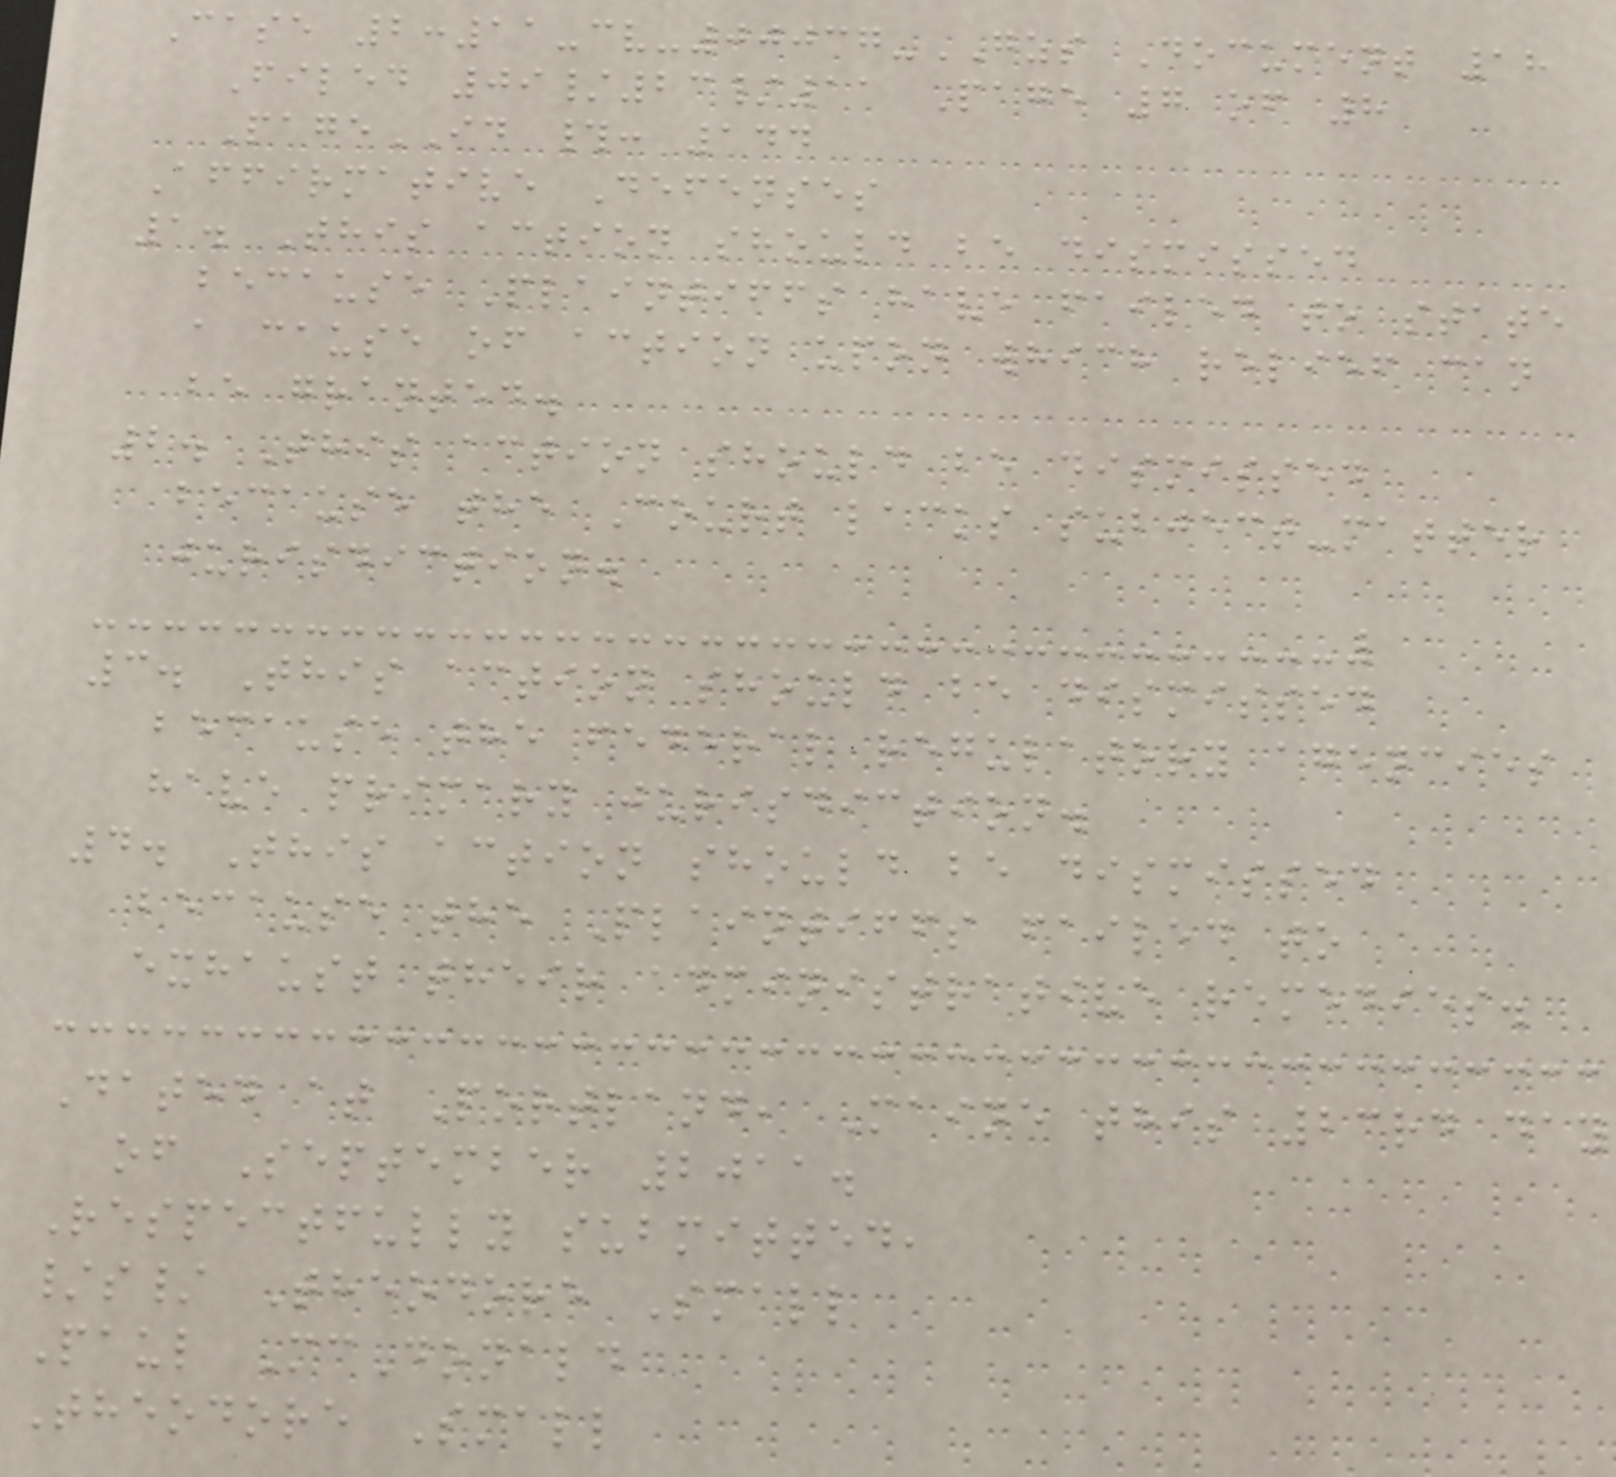Case 2:11-cv-00037-GZS Document 18
Filed 09/23/11 Page 7 of 8
PageID #: 144
Affirmative Defenses
1. This action should be dismissed
because Plaintiffs have failed to state
a cause of action upon which relief can
be granted.
2. This action should be dismissed
because the Court lacks subject-matter
jurisdiction.
3. This action should be dismissed
because the federal regulatory agencies
have primary jurisdiction.
4. This action should be dismissed
because the Plaintiffs failed to
exhaust their administrative remedies.
Dated at Portland, Maine this 23rd day
of September 2011.
Respectfully submitted,
/s/ Theodore Small
Paul McDonald
Theodore Small
